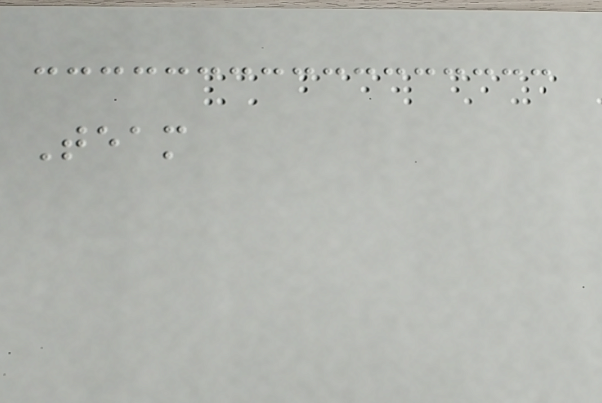Team
